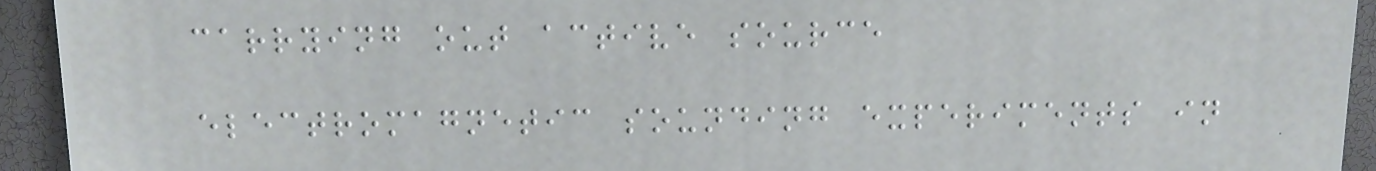carrying out active source
electromagnetic sounding experiments in
